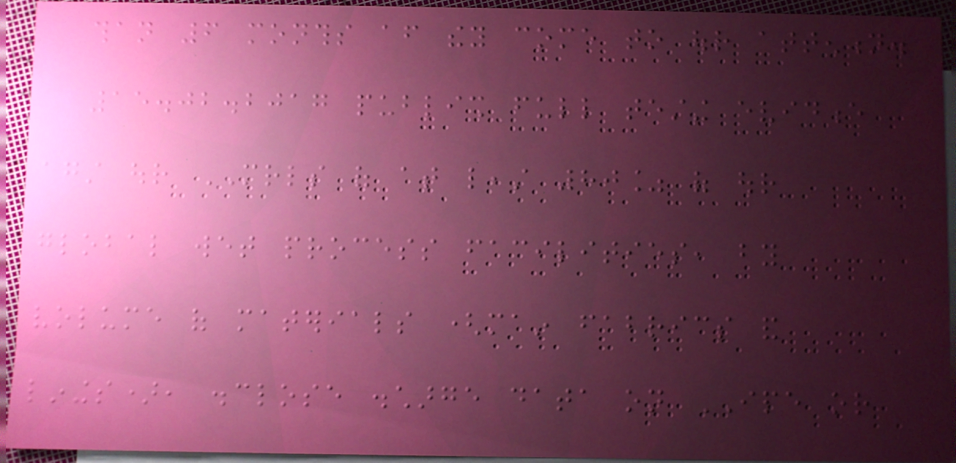than 6 months after they come to our attention.
15.02.2017 publish full testing evidence
against our MRLS of at least 80% of our
global wet process facilities, by
volume of materials (main fabrics and
linings), disclose discharge data on IPE or
